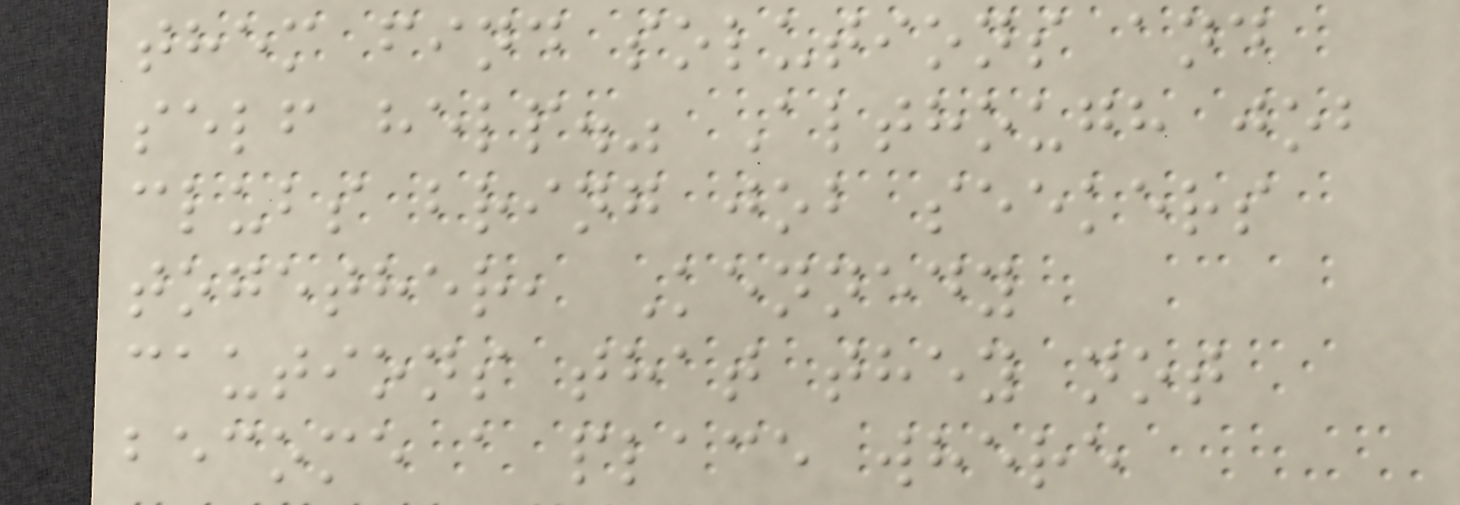them find solutions and
self help." Although job
clubs bring job seekers
together, Kennedy
cautions that they not
become a place where
